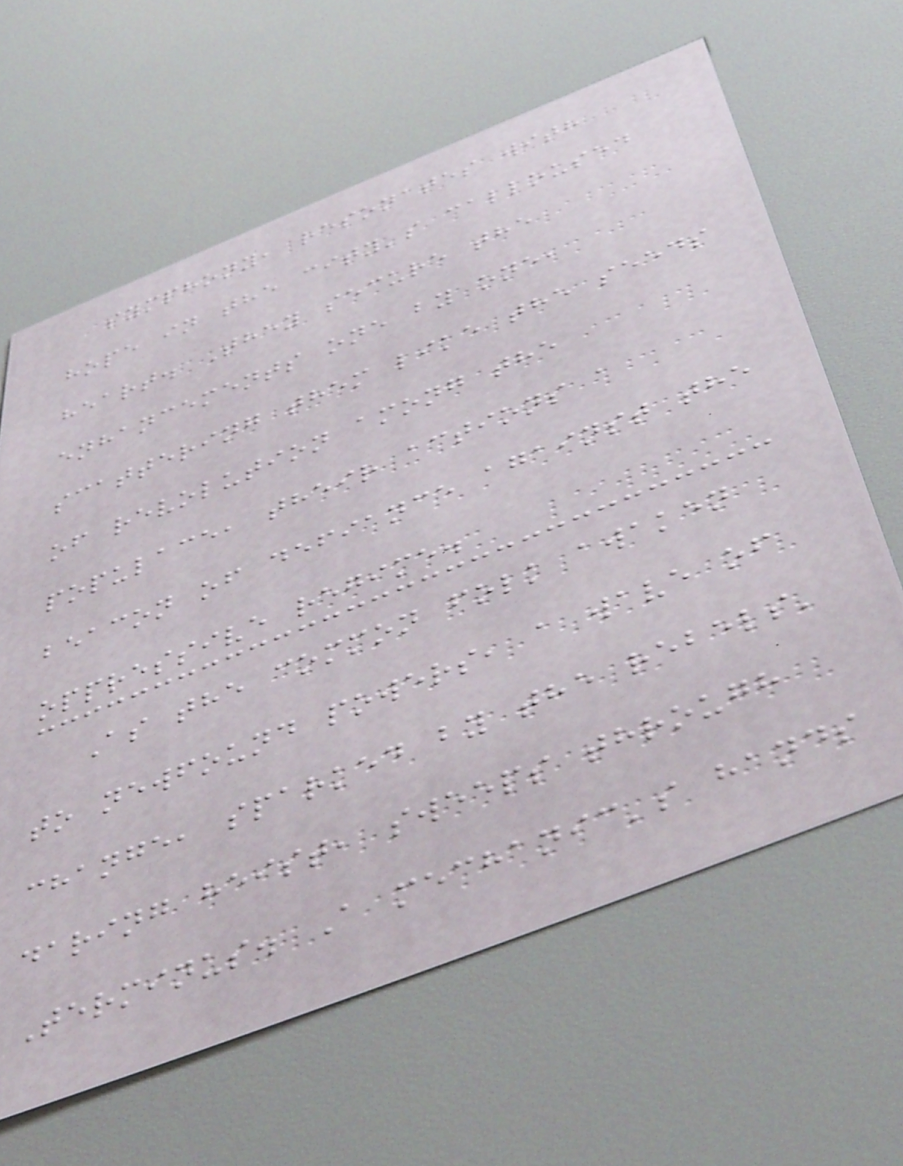symphony, resonates with
hope in the city's calloused
heart. They secure the
enhancements one by one,
scattering them like the seeds
of revolution among the
populace, their actions a
beacon of defiance against the
oppressive regime.
As the common folk awaken
to newfound powers, a wave of
change, sparked by the rebels'
daring heist, sweeps through
Terminus. A mechanic's hands
